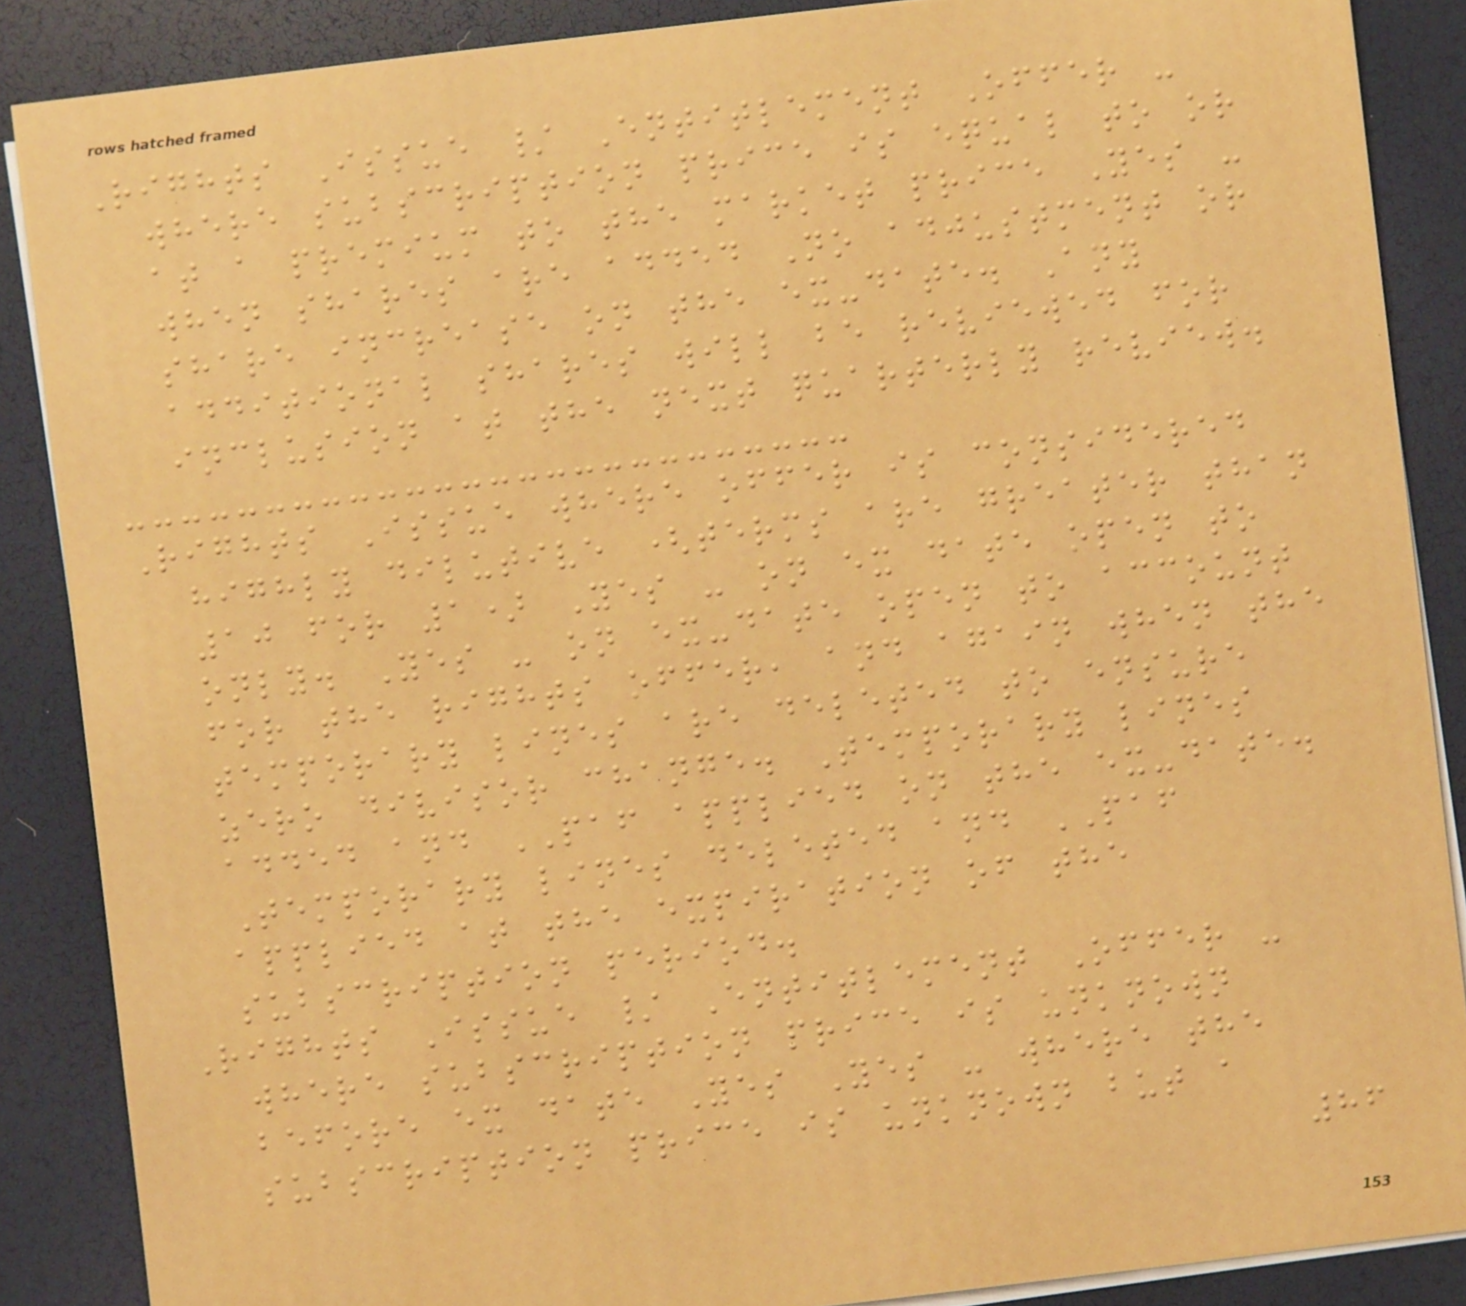Rights Issue / Entitlement Offer -
where subscription price is equal to or
at a premium to the market price Yes -
when shares are added No adjustment or
share increase on the ex-date. Any
additional shares will be reviewed for
inclusion at the next quarterly review.
Rights Issue where offer is considered
highly dilutive (terms are greater than
10 for 1) Yes - on ex date open to
only. Yes - on ex-date open to account
for the rights offer, and again when the
temporary lines are deleted to ensure
zero divisor change. Temporary lines
added and PAF applied on the ex-date.
Temporary lines deleted and PAF
applied at the expiration of the
subscription period.
Rights Issue / Entitlement Offer -
where subscription price is unknown
before ex date Yes Yes - where the
subscription price is unknown but a
86
